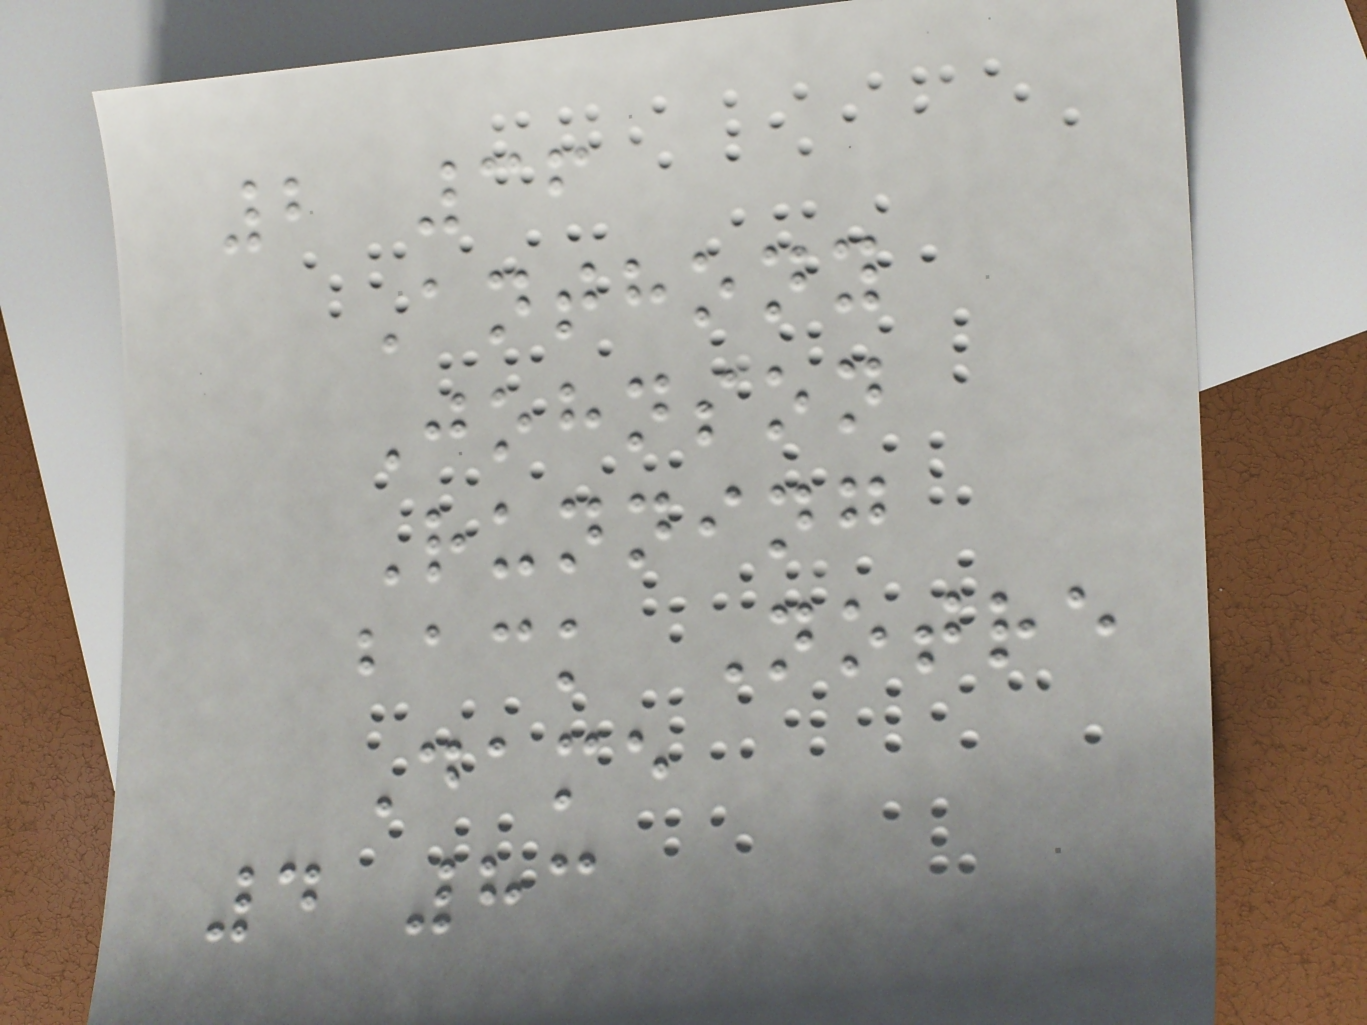2 36
Anthony
Johnson
Running
back Notre
Dame
4 83
